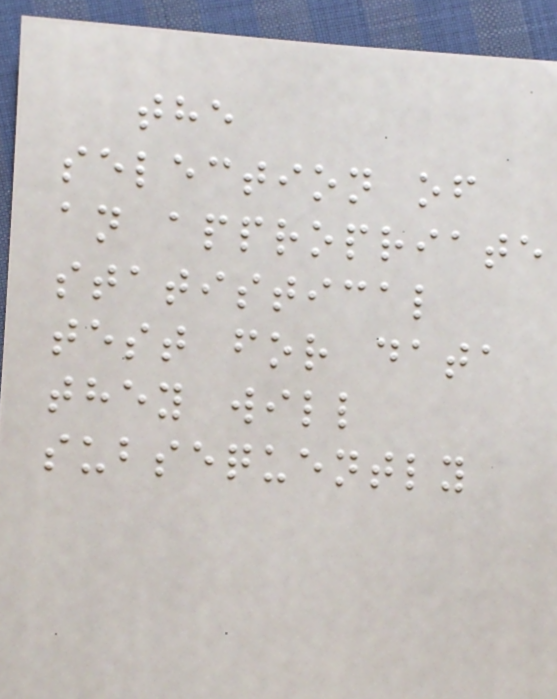the
selection of
an appropriate
statistical
test for data
they will
subsequently
